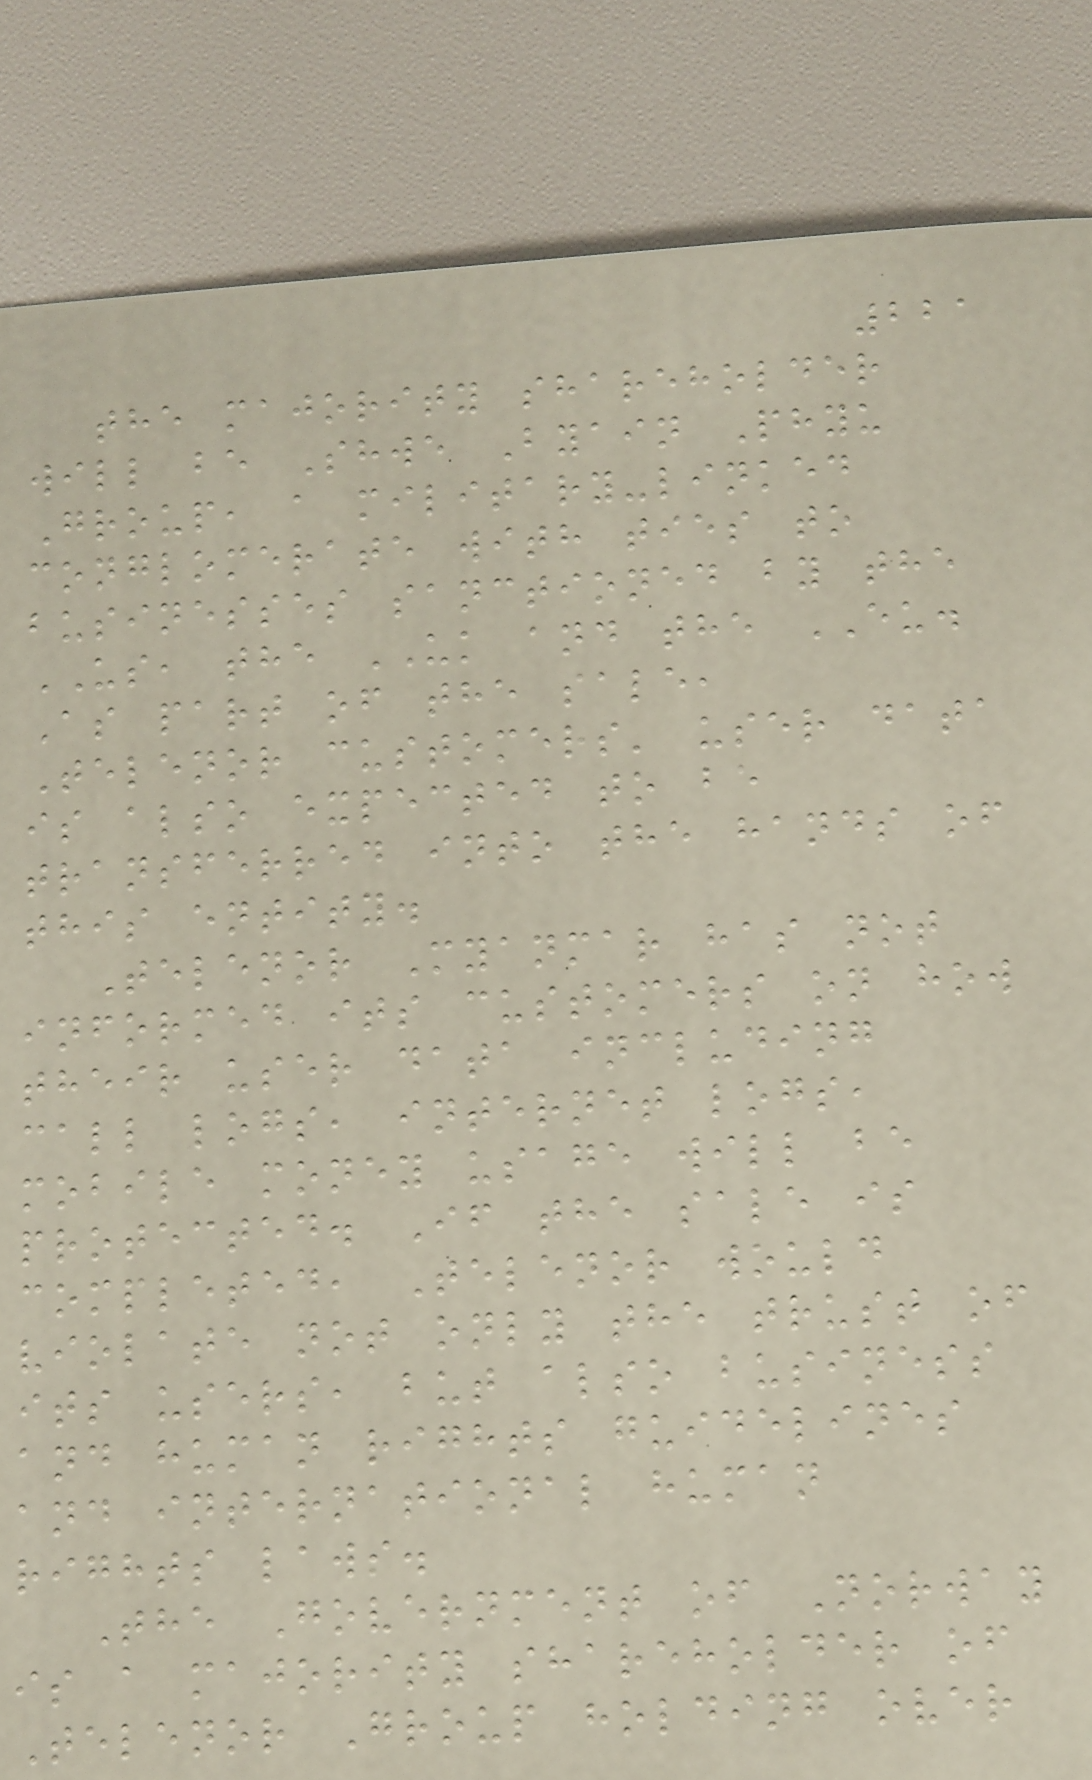221
the majority shareholder
will be Shwe Byain Phyu
Group, a military-linked
conglomerate with ties to
businesses sanctioned by the
US, the UK and the EU.
As part of the sale,
Telenor customers' user data
is also expected to be
transferred into the hands of
this entity.
Telenor Myanmar has not
informed its customers on how
their user data including
call logs, internet logs,
mobile money usage will be
protected. If the sale is
completed, Telenor would
violate not only the trust of
its users, but also business
and human rights guidelines
and international human
rights laws.
The Government of Norway
is a majority shareholder of
Telenor Group holding over
